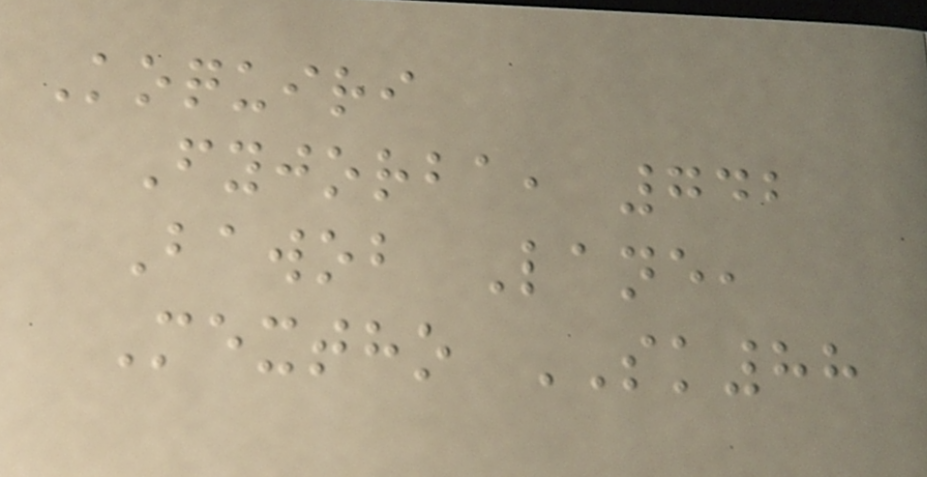Koquiri
Fyjorba, 742
Bawob Lane,
Mextho SK88
